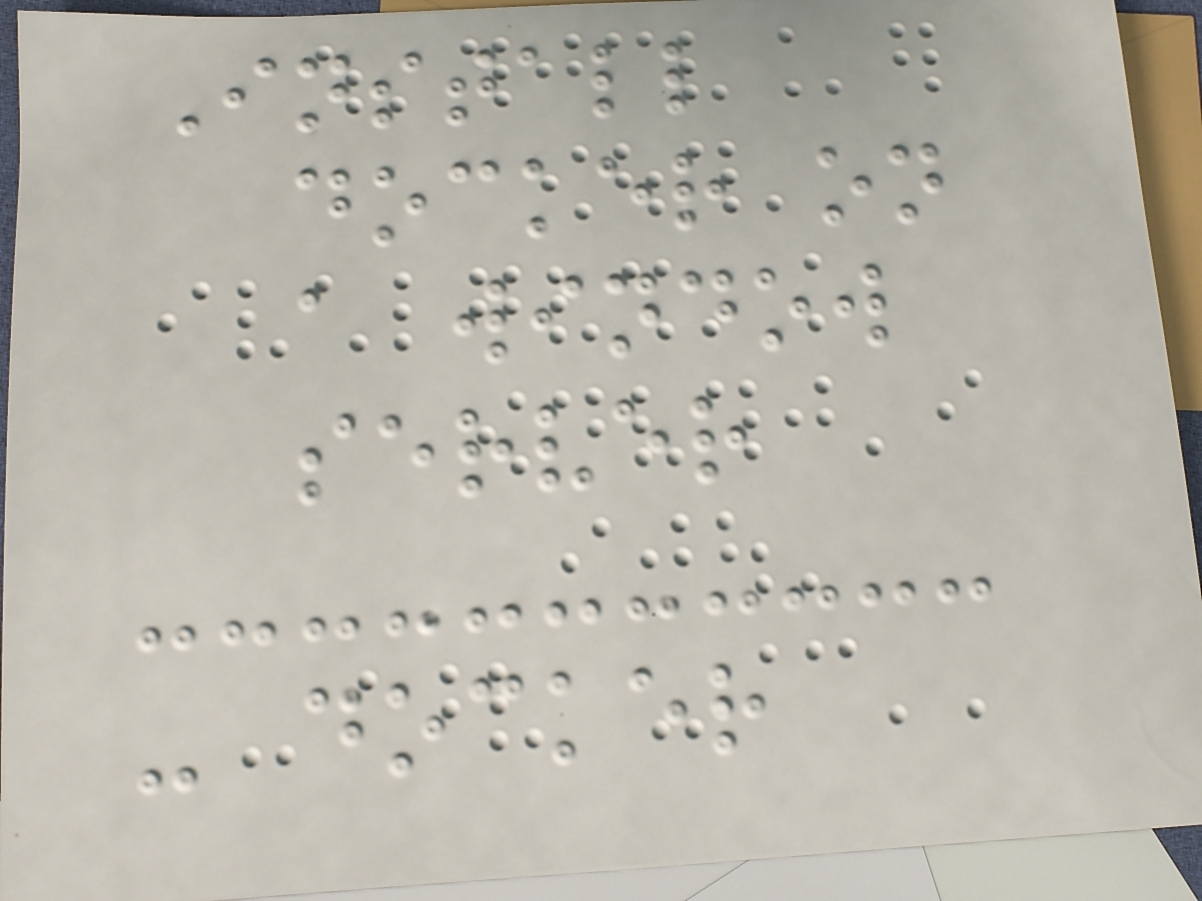Install
docker on
a window
server
- docker
